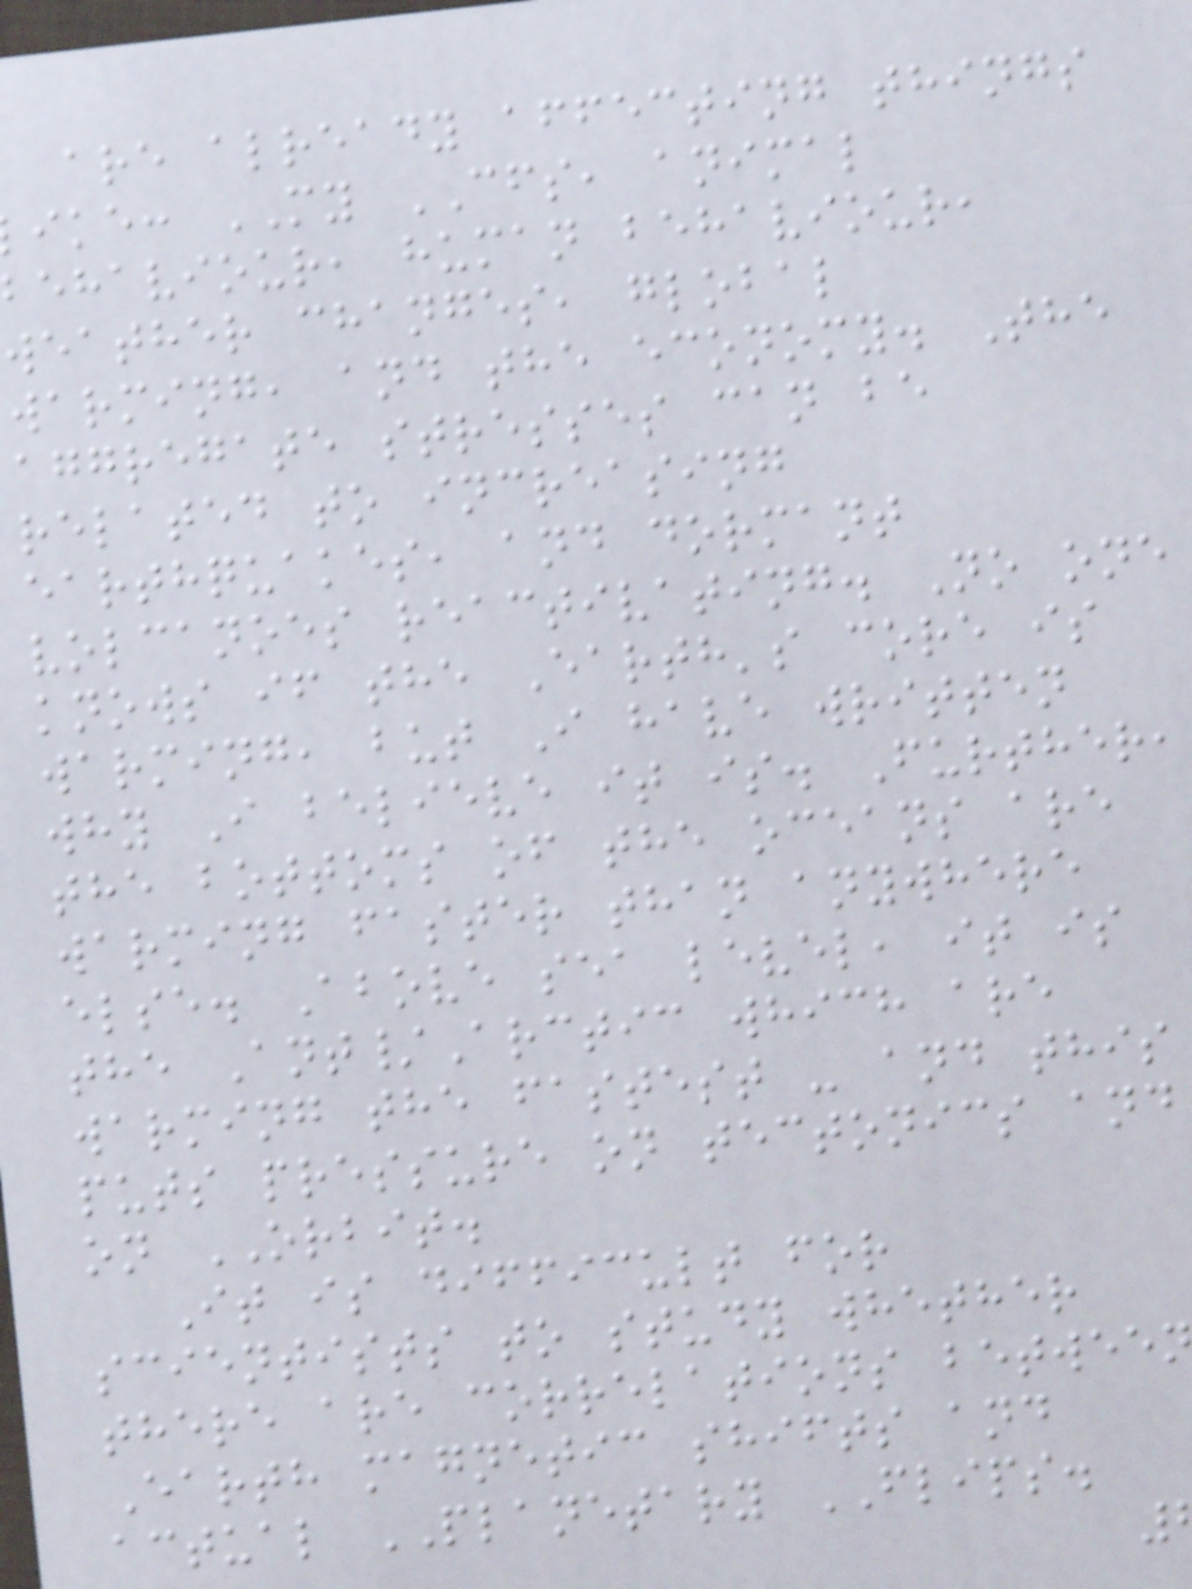are already affecting things
ike: MY CFS, animal
behaviour, human behaviour,
weather changes, global
warming, and the economy. The
aggregate stresses can be
related to increasing
earthquakes, and dormant
volcanoes reactivating. No one
knows if the Earth's core is
warming, but I have written
why I believe it is. Further,
the bottoms of the oceans are
warming faster than anywhere
else. Above sea level, it is
the Ant/Arctic which are
warming the fastest - and this
puts pressure on tectonics and
on ORBIT.
It is difficult for
scientists to study whether
there are correlations betwee
Earth magnetic shifts and
actual PLANETARY FLIPS.
